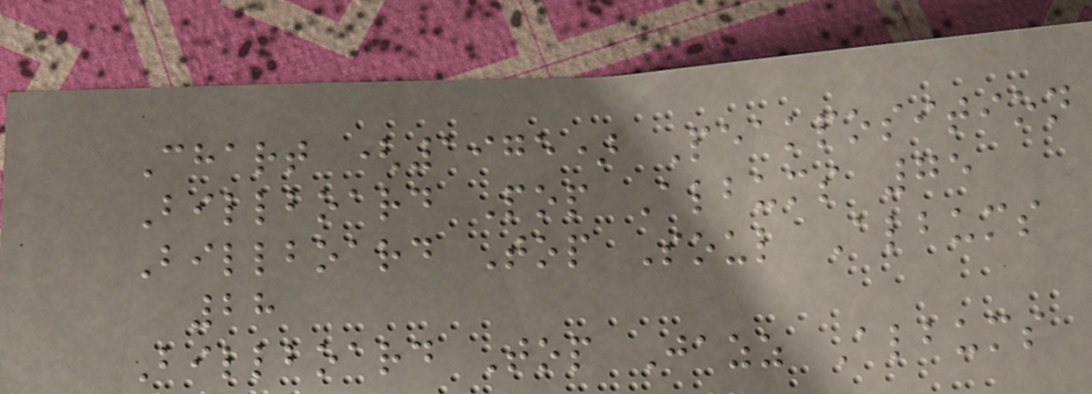Chart (1975) Peakposition
Billboard Pop Albums 75
Billboard Top Soul Albums
28
Billboard Top Jazz Albums
